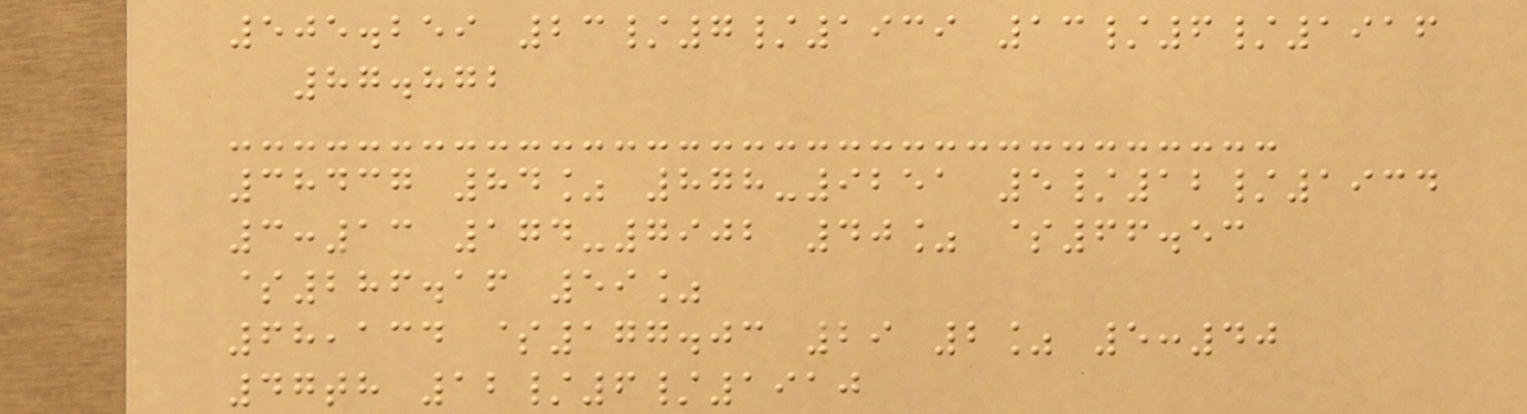505.259 23/7/1939 13/6/1916
87.872
38437 84% 878-9251 5/12/1934
3:13 174-7902 40% $66.53
$286.16 59%
68,134 $177.03 29 2% 5:40
47th 12/6/1910
